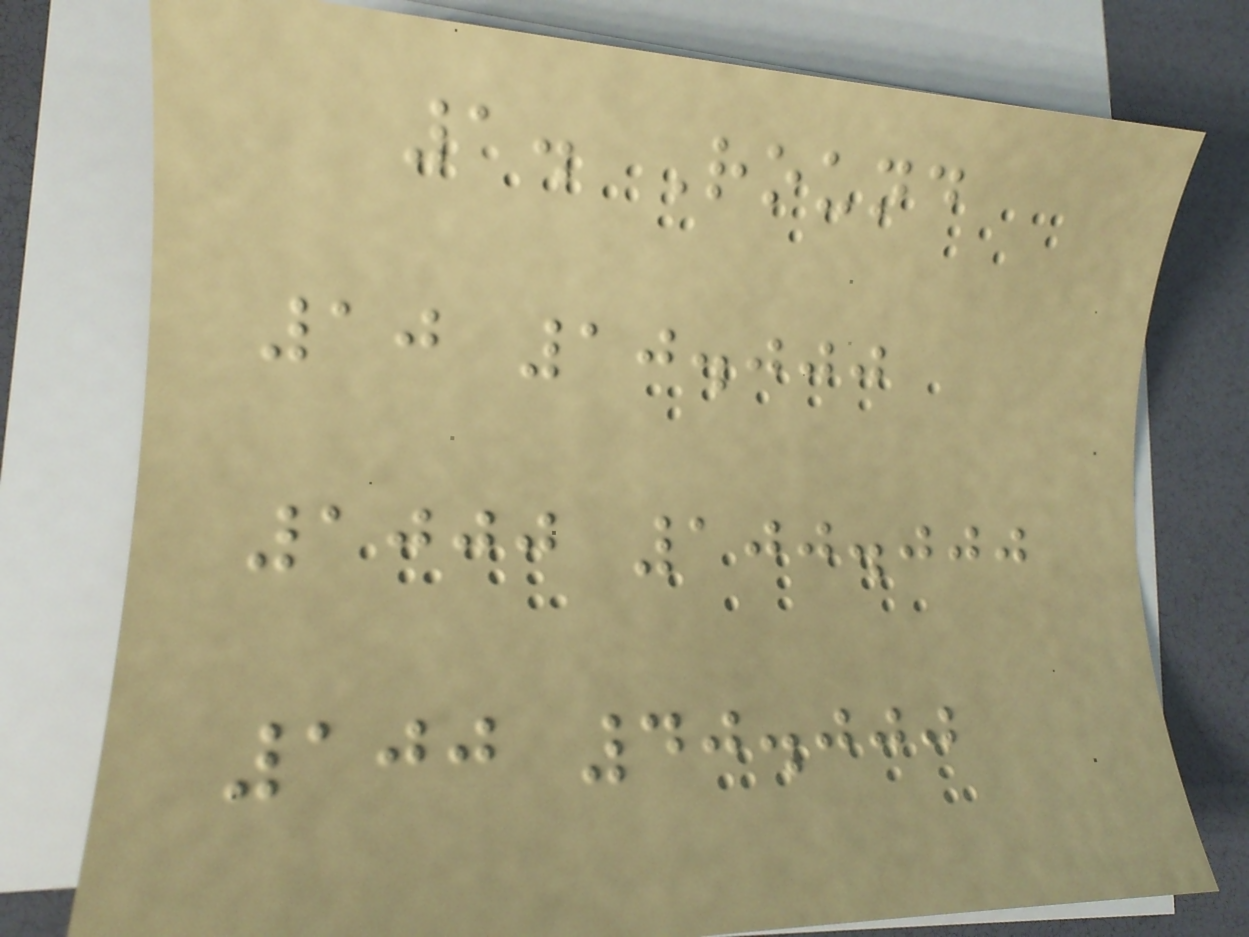1. Round
10 10.000
1000 100.000
100 40.000
